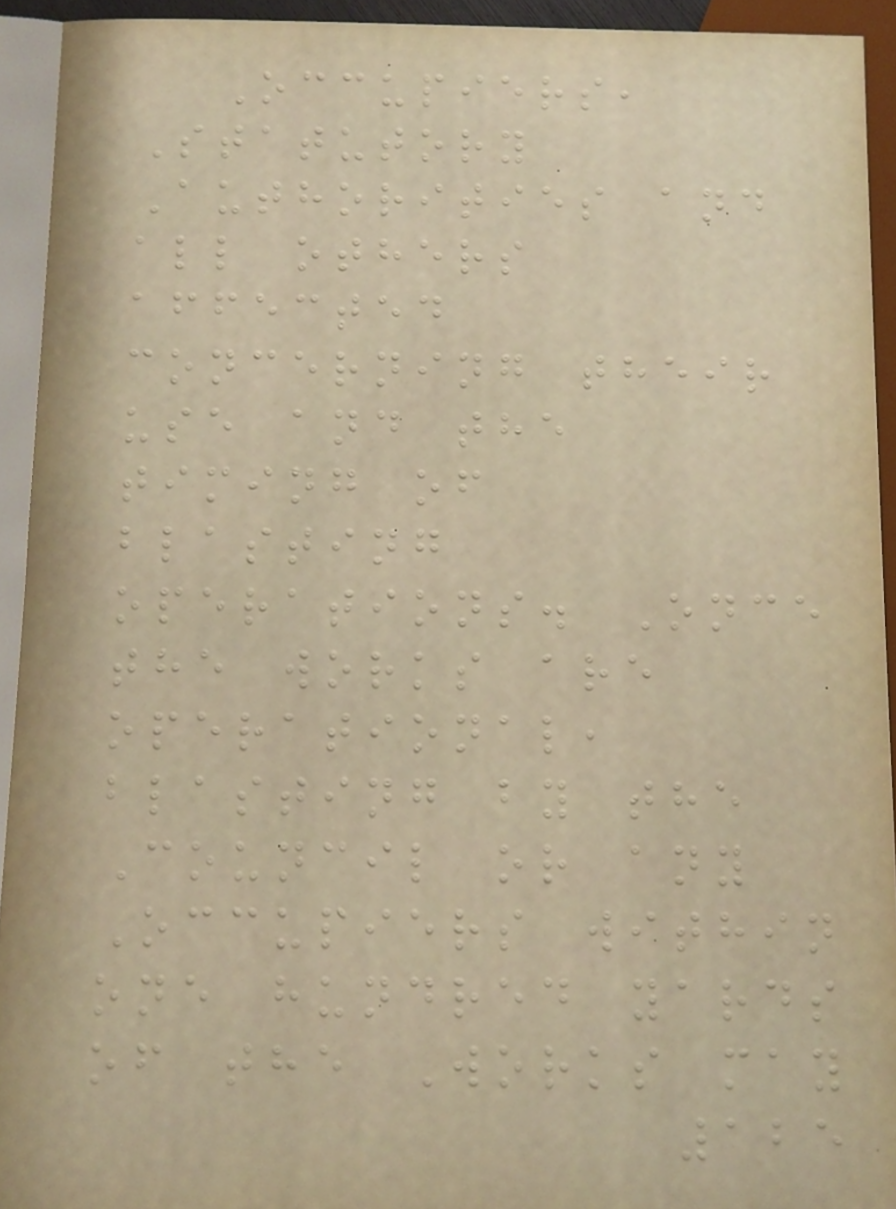Occupiers,
Statutory
Authorities and
all others
affected
concerning their
use and the
timing of
blasting
operations. Once
the works are
operational,
blasting by the
Council or any
Occupiers within
one hundred yards
of the Works may
125
